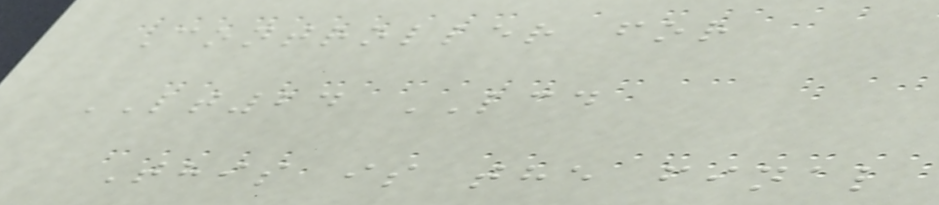Controller for
LT24 LCD
This is the final
